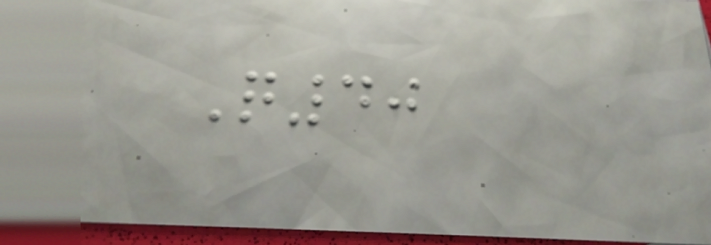Q40
